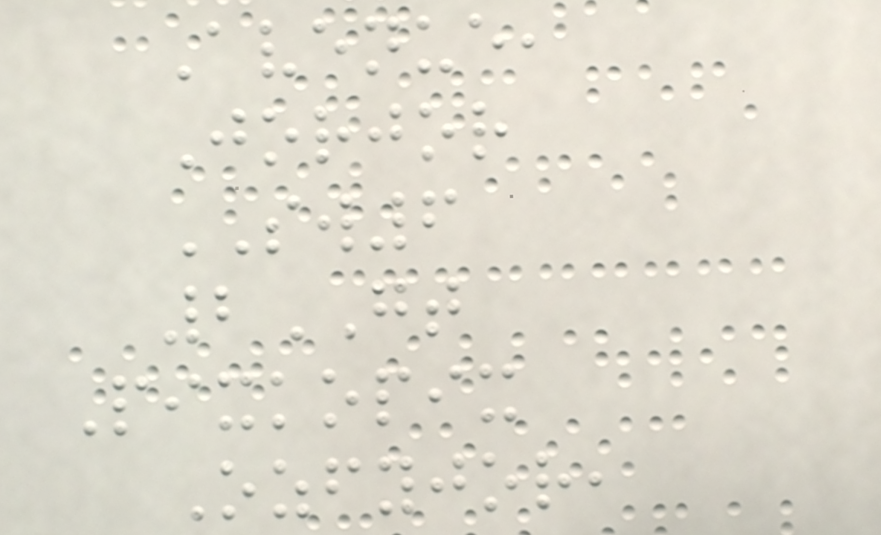Avenue,
Jorjor
SW6
2GT
Pixkopix
Ozfyjor,
